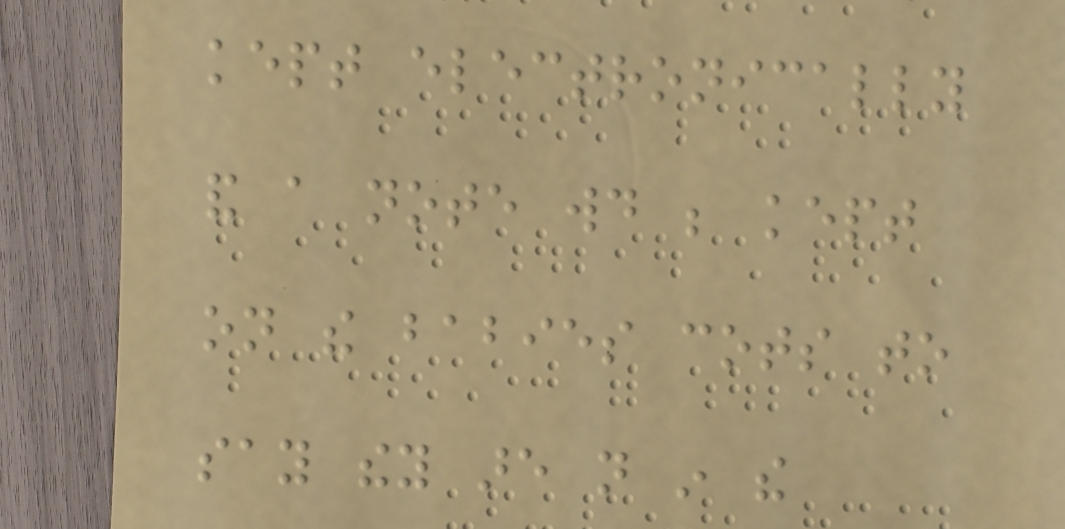kept electronically
and a note would be kept
on the babies cots to
say they are not in the
